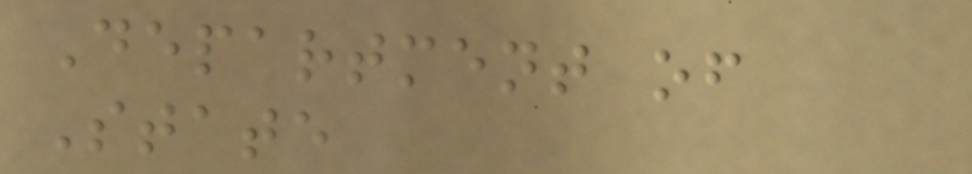Department of
State
